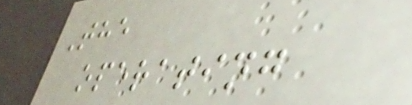The
operating
